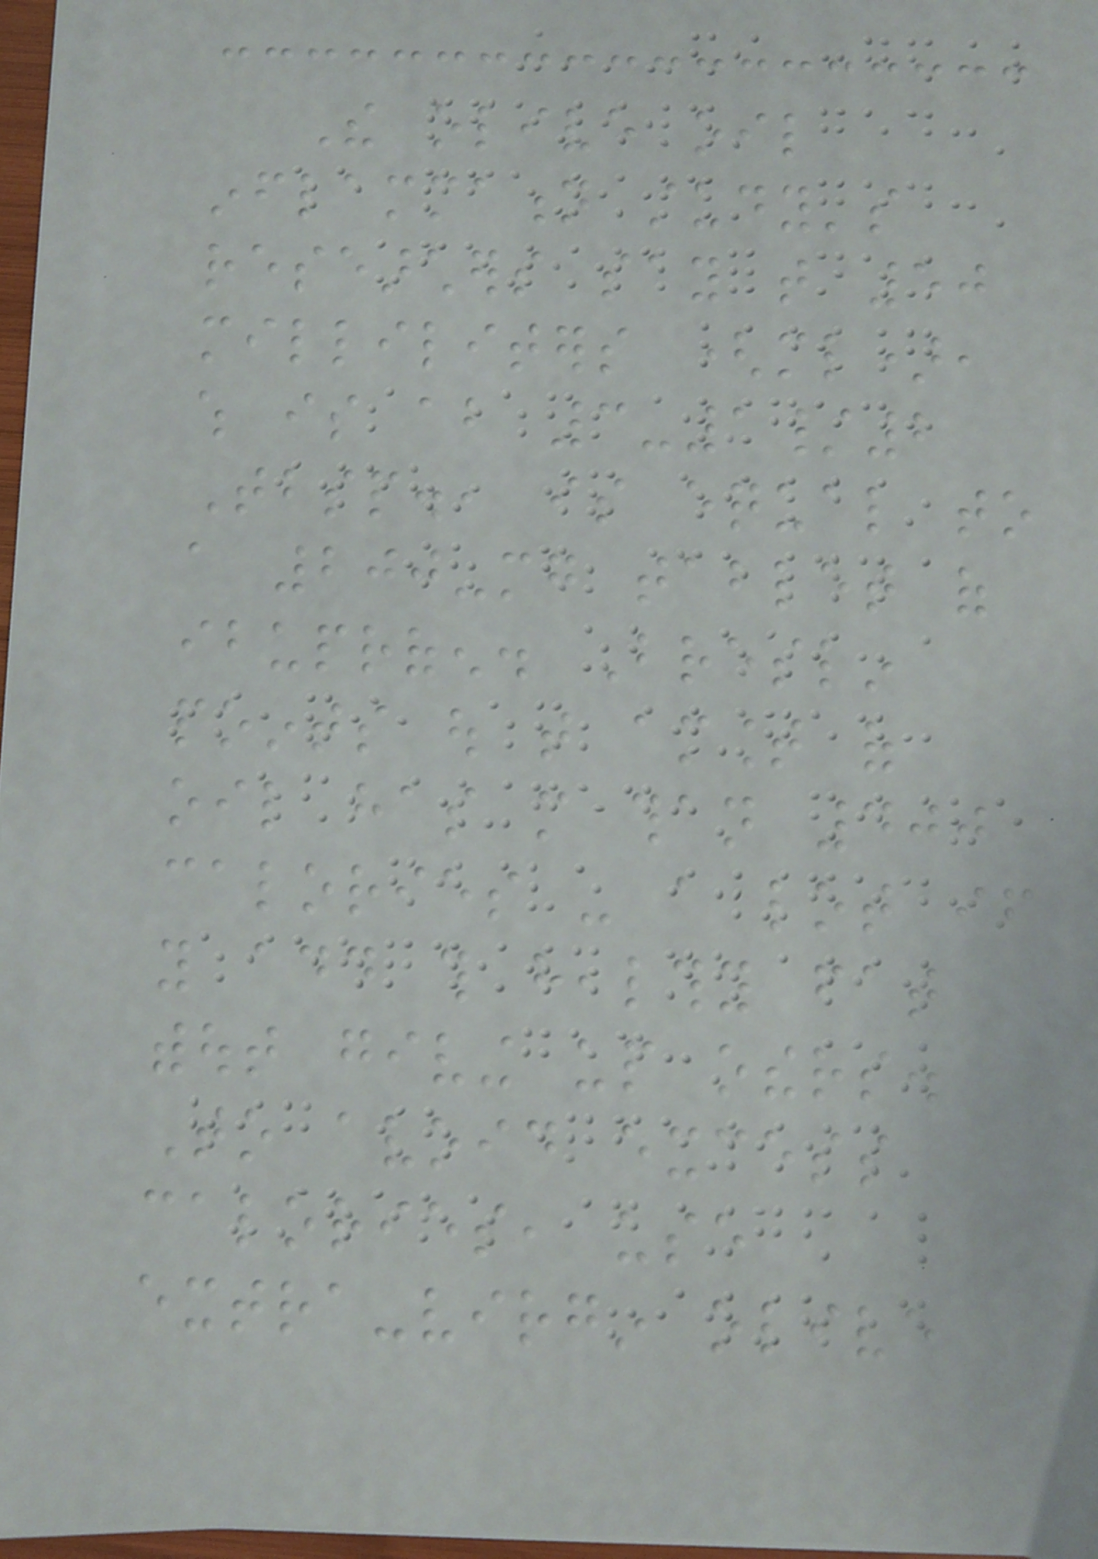The olive oil
inflammation study's
researchers say that 50
milliliters (ml),
which is about 3-1/2
Tbsp., is equal to
a 200-mg tablet of
ibuprofen. Breslin
points out that amount of
oil has more than 400
calories - a lot if
you add this healthy fat
without giving up others.
To avoid excess
calories, use
extra-virgin olive
